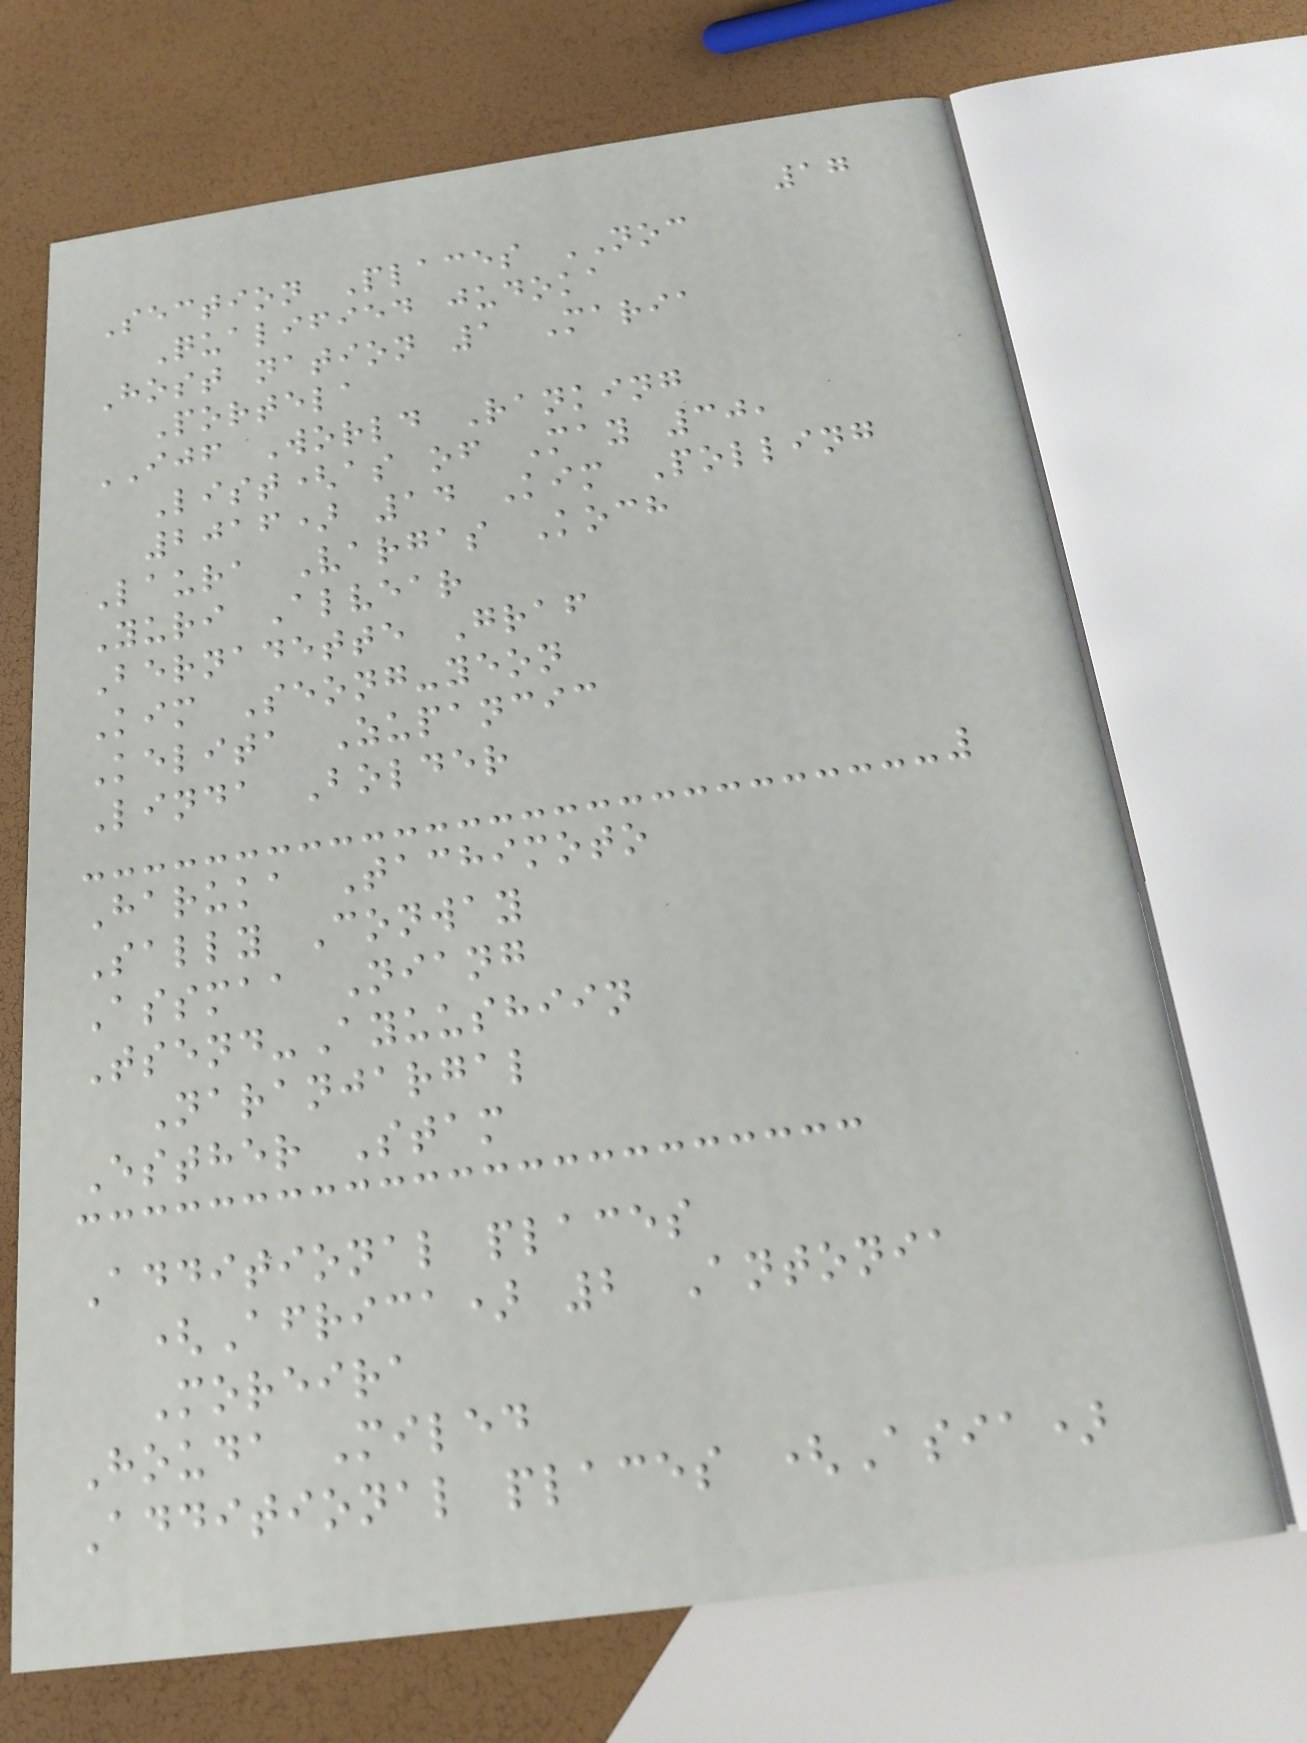17
Section Places NOC
Qualified judoka
Host nation 1 Maria
Portela
IJF World Ranking
List(as of May 30,
2016) 14 Kim Polling
Laura Vargas Koch
Yuri Alvear
Bernadette Graf
Kim Seong-yeon
Kelita Zupancic
Linda Bolder
Haruka Tachimoto
Sally Conway
Assmaa Niang
Tsend-Ayuushiin
Naranjargal
Esther Stam
Additional places
(Africa) 2 Antonia
Moreira
Houda Miled
Additional places (Asia)
